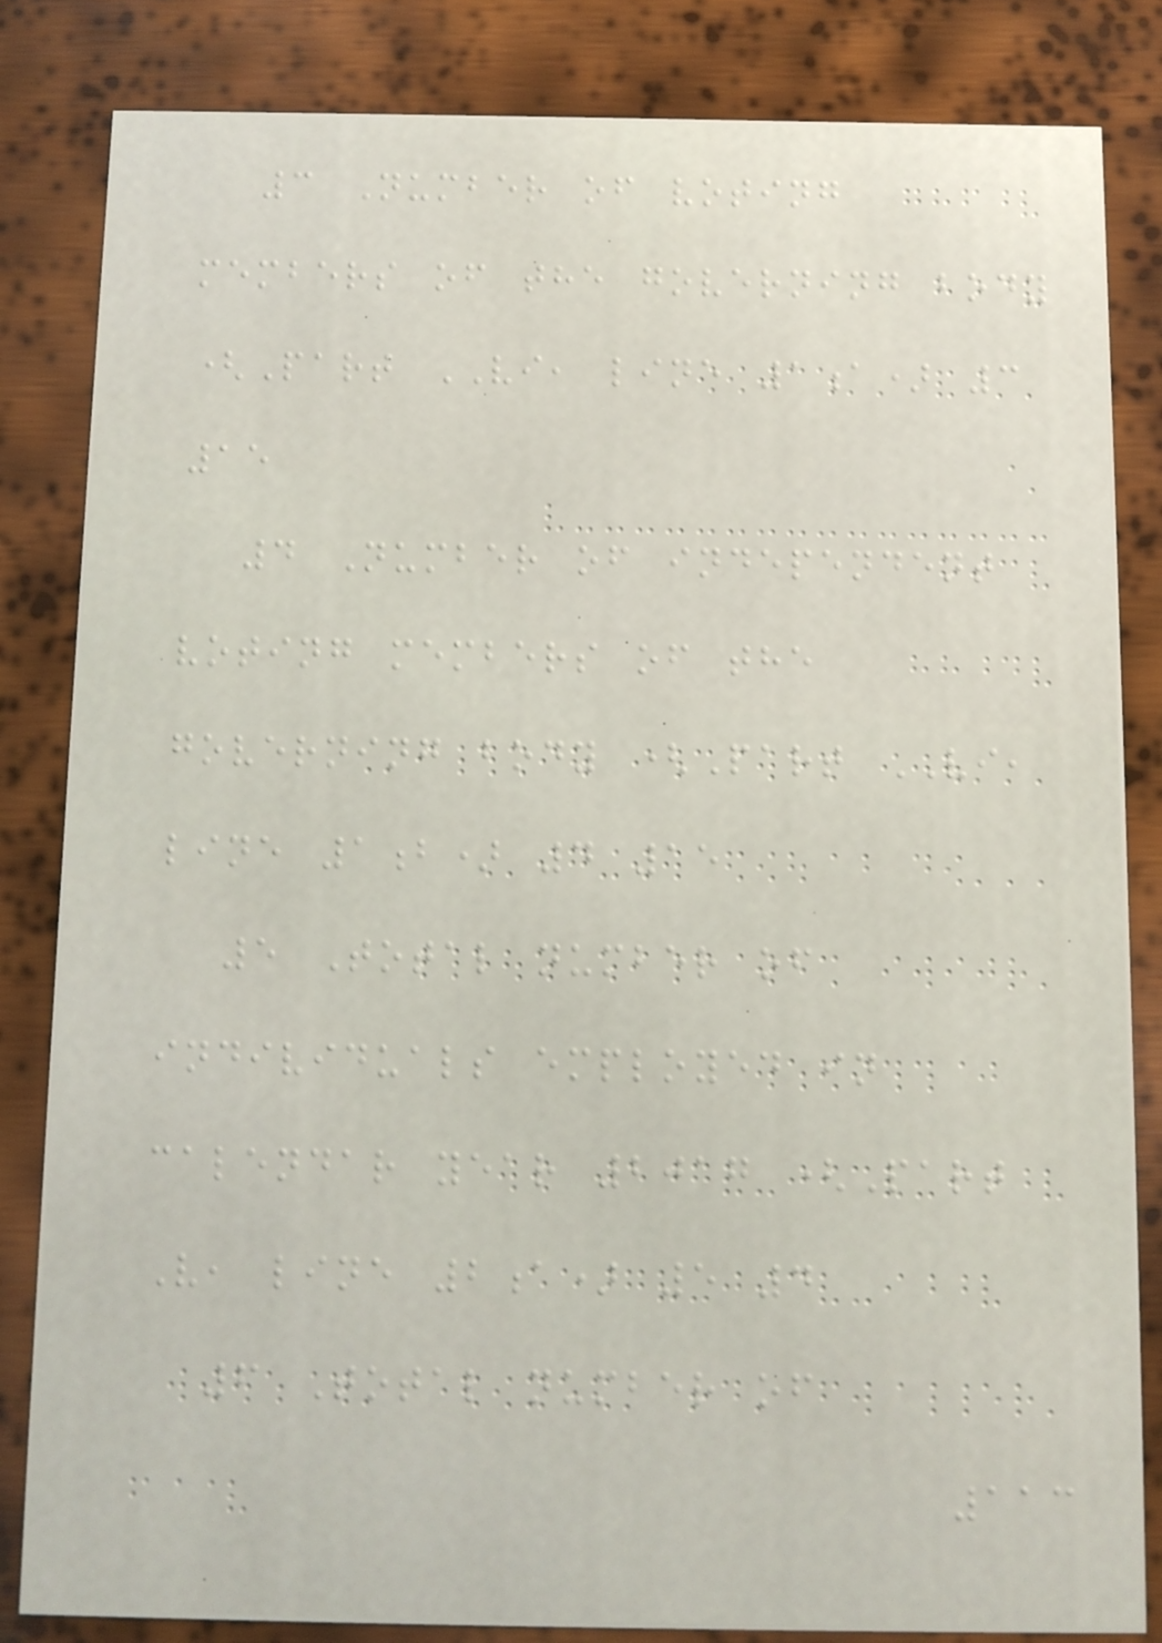3 Number of voting
members of the governing body
(Part VI, line 1a) 3
15
4 Number of independent
voting members of the
governing body (Part VI,
line 1b) 4 15
5 Total number of
individuals employed in
calendar year 2017 (Part
V, line 2a) 5 4
6 Total number of
113
